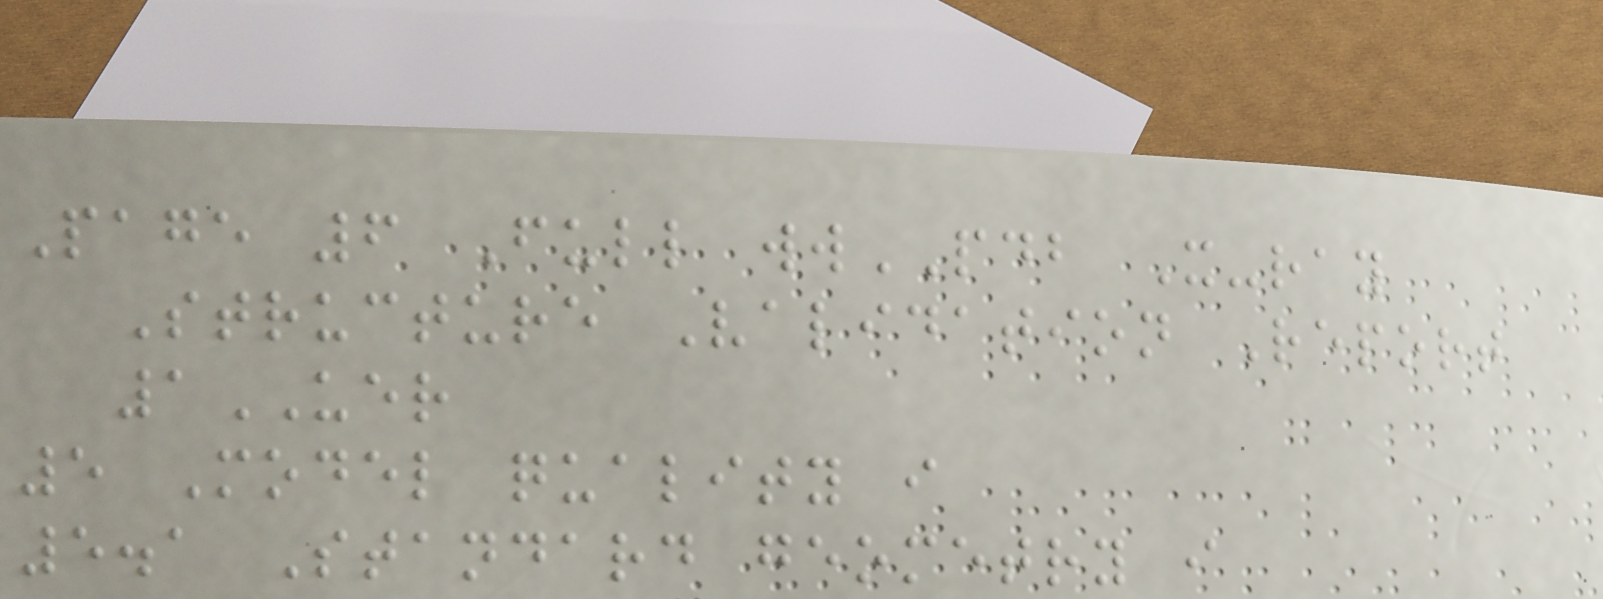Page 6 Full wwPDB X-ray
Structure Validation Report
1UER
5 Model quality i
5.1 Standard geometry i
